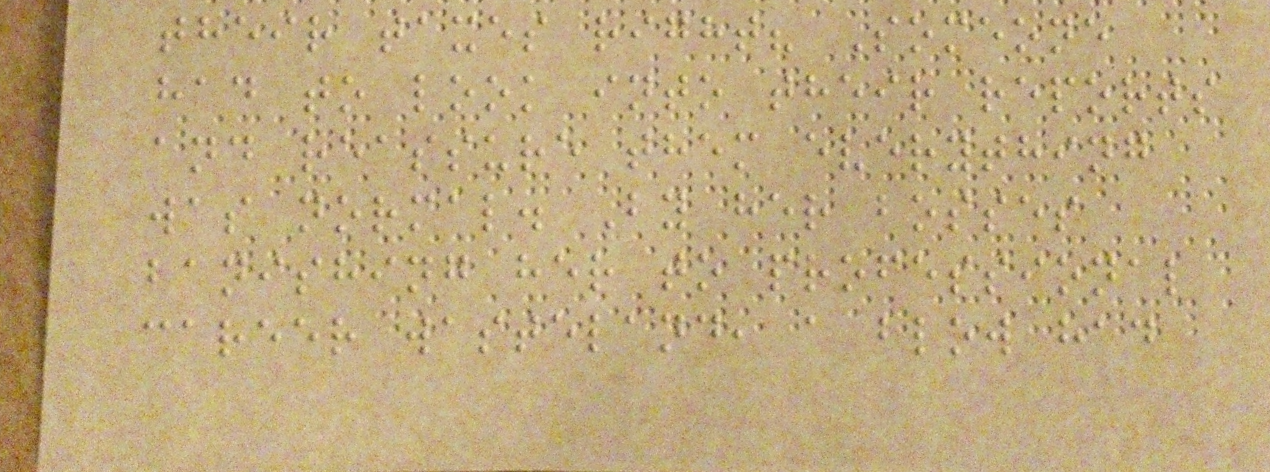their taxes right? Someone
had to look into their reports
and reassure them everything
was normal. By her bosses
banishing her to professional
career wasteland, a blow had
